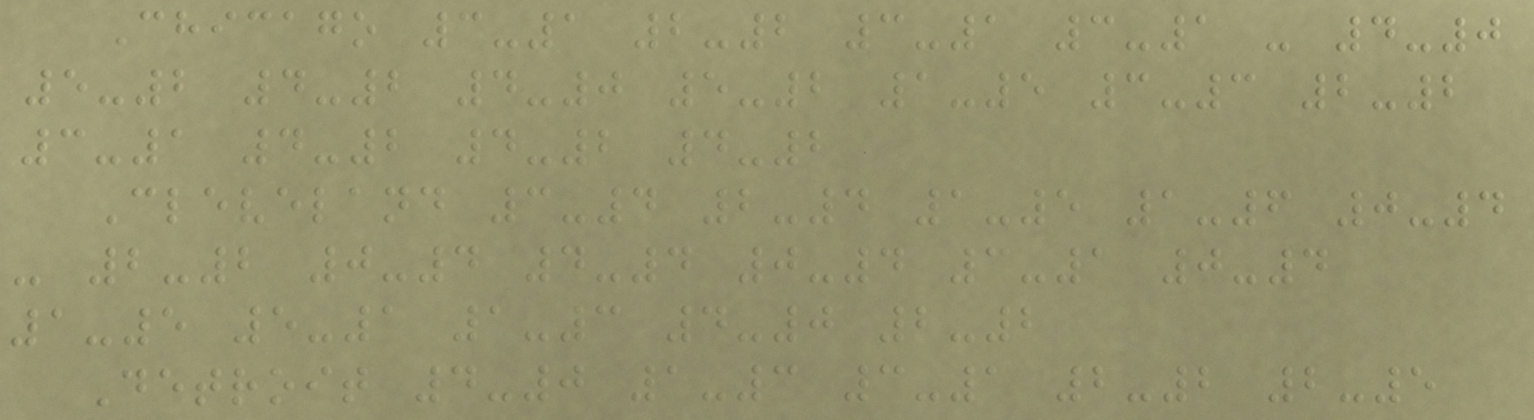Chicago 3-1 2-2 3-1 3-1 - 4-0
5-2 4-2 4-0 5-2 1-5 3-3 2-2
3-1 4-2 4-2 4-2
Cleveland 3-4 2-4 1-5 1-6 0-4
- 2-2 0-4 4-4 0-4 3-1 0-4
1-5 5-1 1-3 4-0 2-2
Detroit 4-0 1-3 3-1 2-2 2-5
